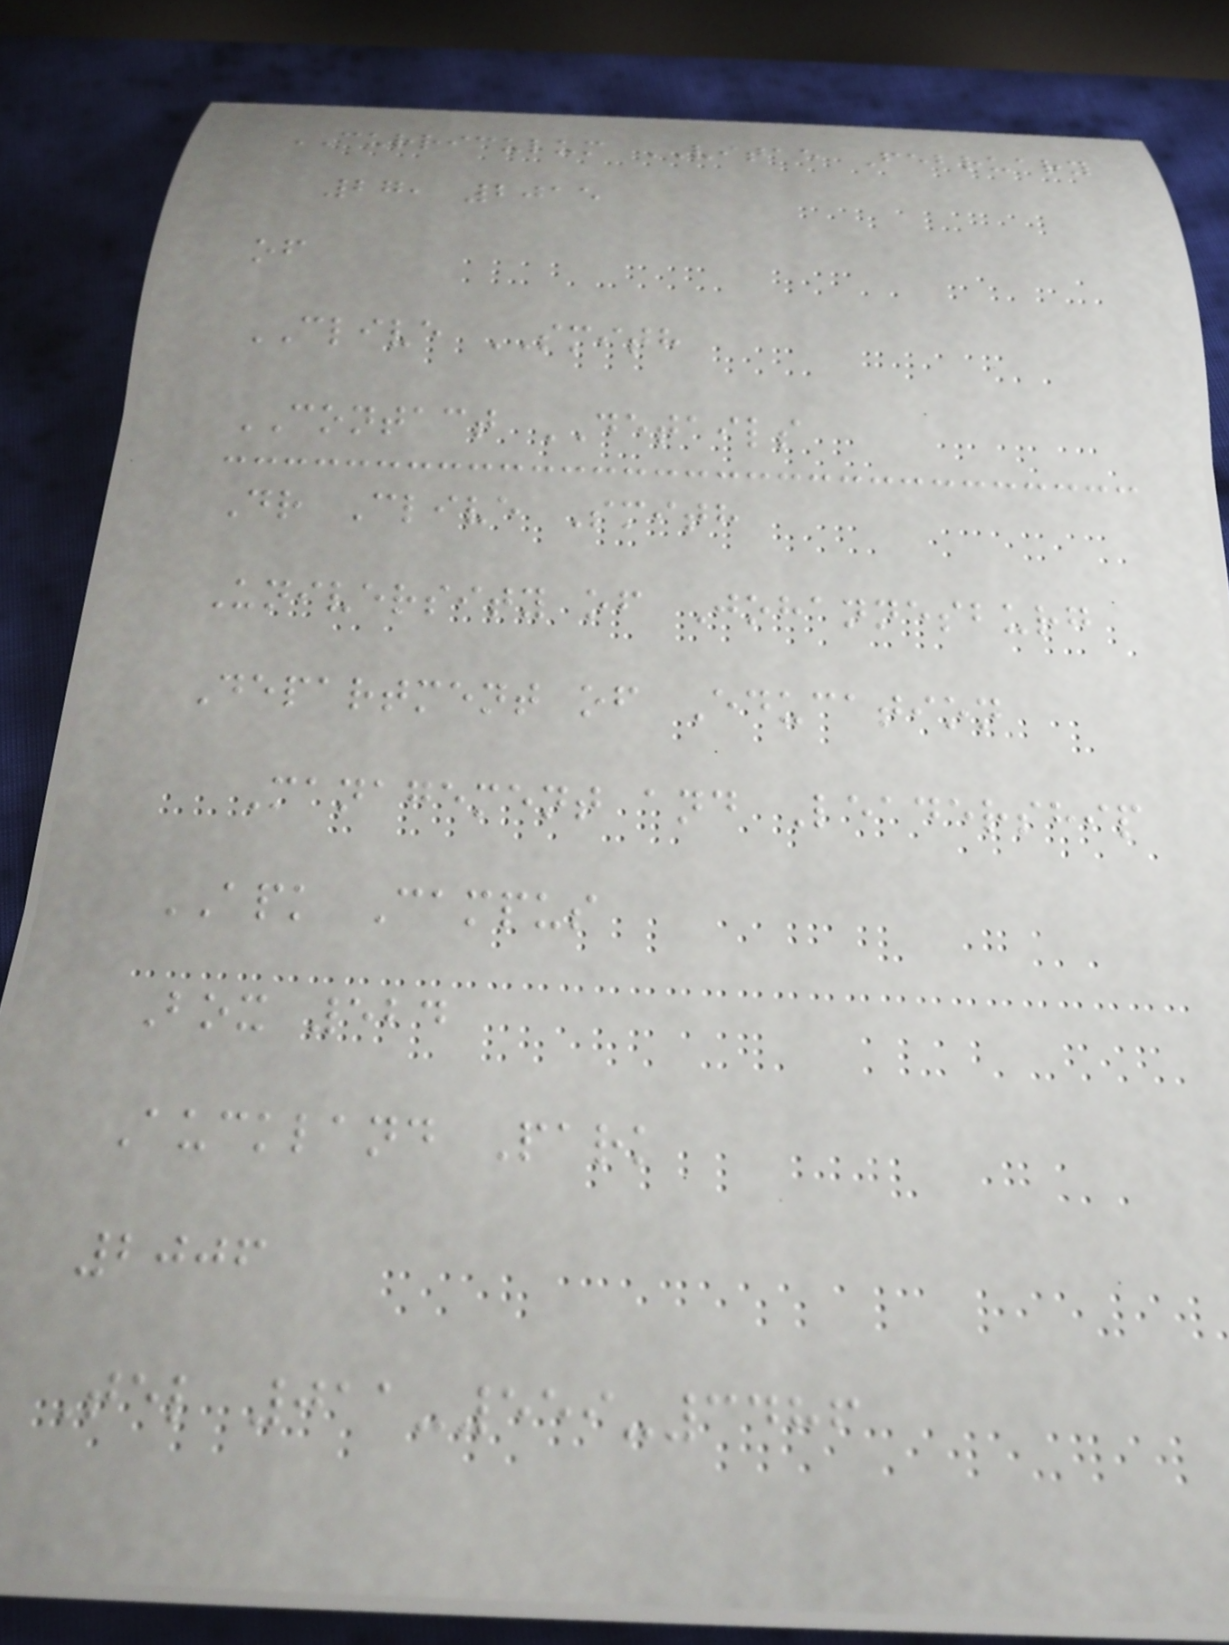CURRICULUM VITAE February
27, 2015
of
CLIVE SMITH
CONTACT DETAILS
Dr Clive Smith
University of Johannesburg
Department of Education
Management and Leadership
APK Campus
Box 524
Auckland Park
2006
Tel 011-559-3486
